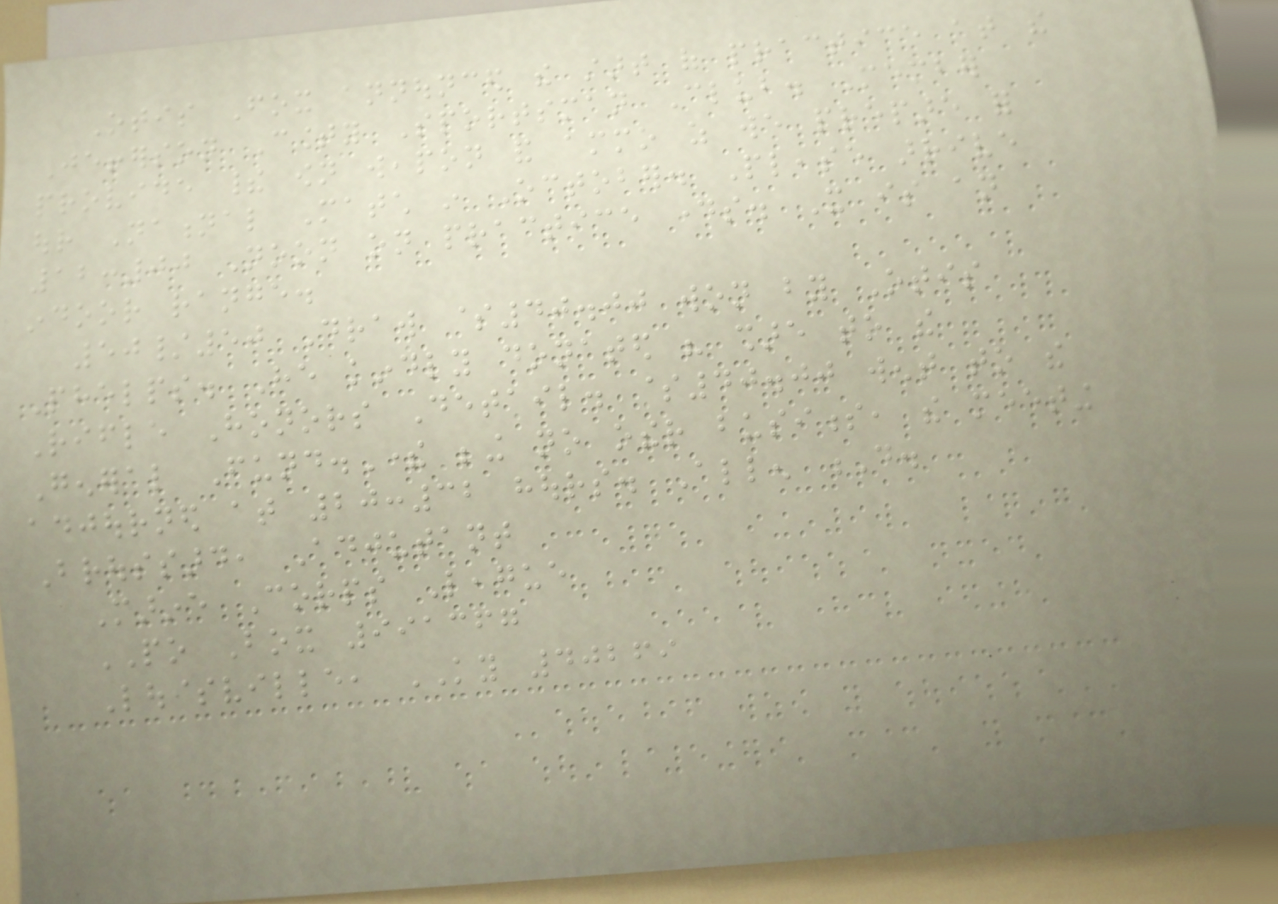Otis Fox announced the start of practice at the
Jefferson County Sportsman Club. Member
provide their own weapon and ammo as we prepare for
our National Match in October. Please arrive
12:00 Noon on practice days. It is an
indoor range.
50/50 Draw $40.00 won by Otis
Phelps. He kindly donated his share to the
Rifle Honors Detail. $40.00 went to the
General Fund.There being no other business, the meeting
adjourned at 20:32 hours. Allen D.
Broussard, Adjutant
Marine Corps League
PO Box 991367
Louisville, KY 40269
